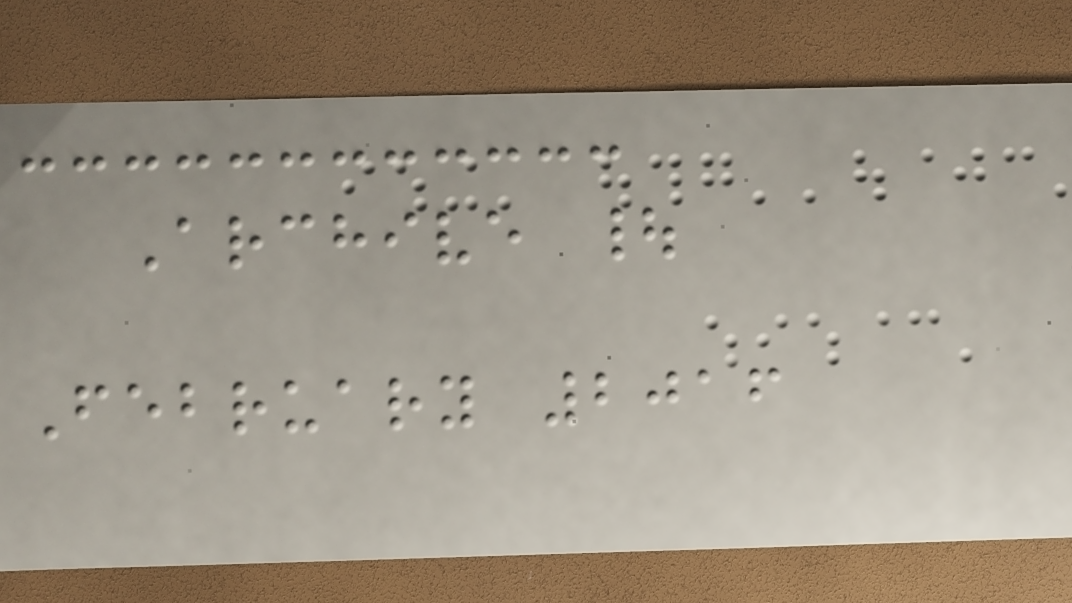Archive |
February 2016
